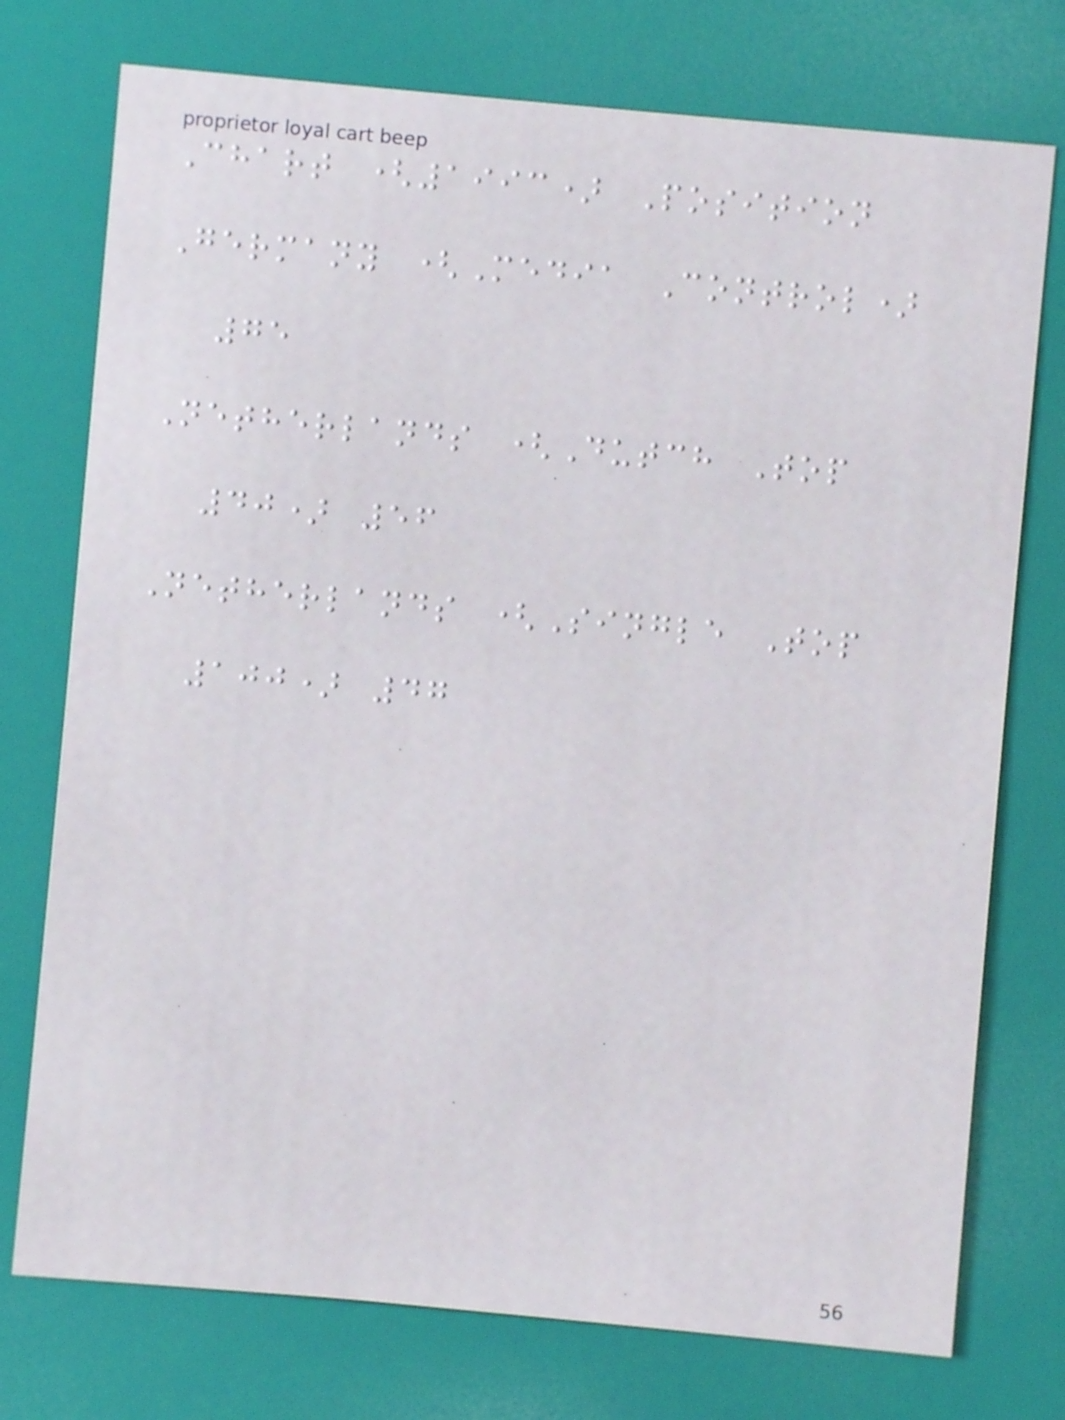Chart (1993) Position
Germany (Media Control)
75
Netherlands (Dutch Top
40) 56
Netherlands (Single Top
100) 47
